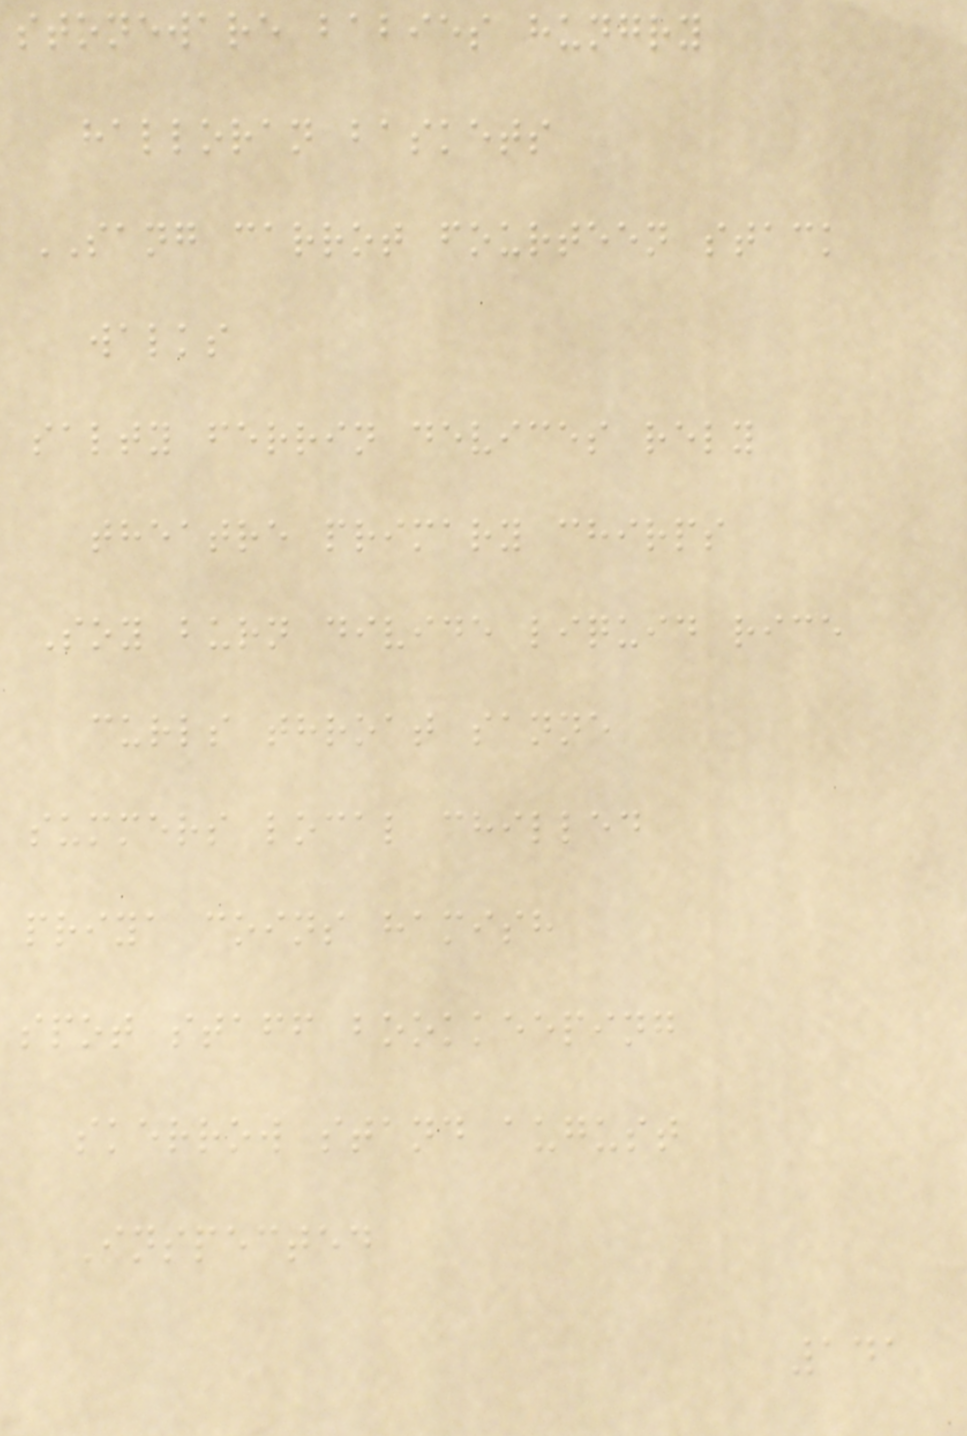stoneware babies hungry
halloran baskets
SANG carrot fourteen stack
walks
salty ferrin devices rely
theatre primary chirps
Soy burn divide liquid rice
curls throat sanne
summers local chilled
priya coins hamish
spot staff bookkeeping
skerrow stand august
Inspected
141
